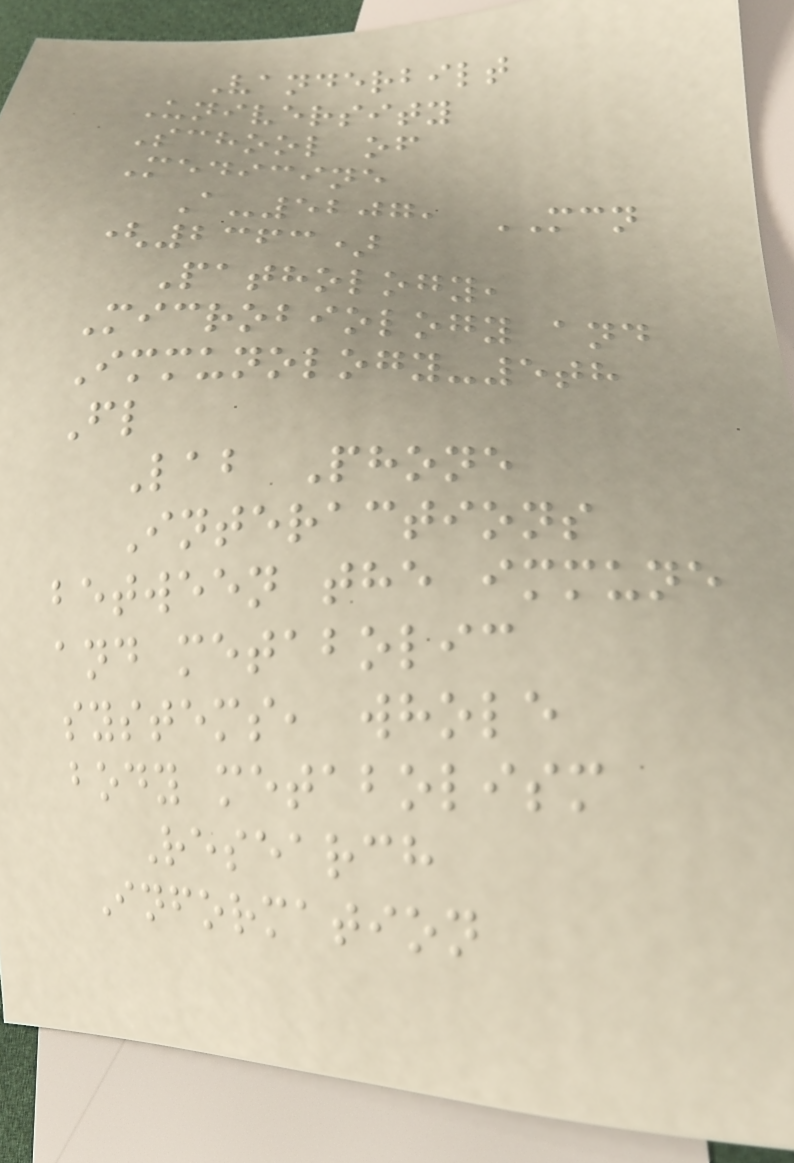Vanderbilt
University
School of
Medicine
A-5207, MCN
(2363)
Pathology,
Microbiology and
Immunology-5th
Fl
Lab Phone
Interactions
between the immune
and metabolic
systems, whole
body metabolism
Research
Information
